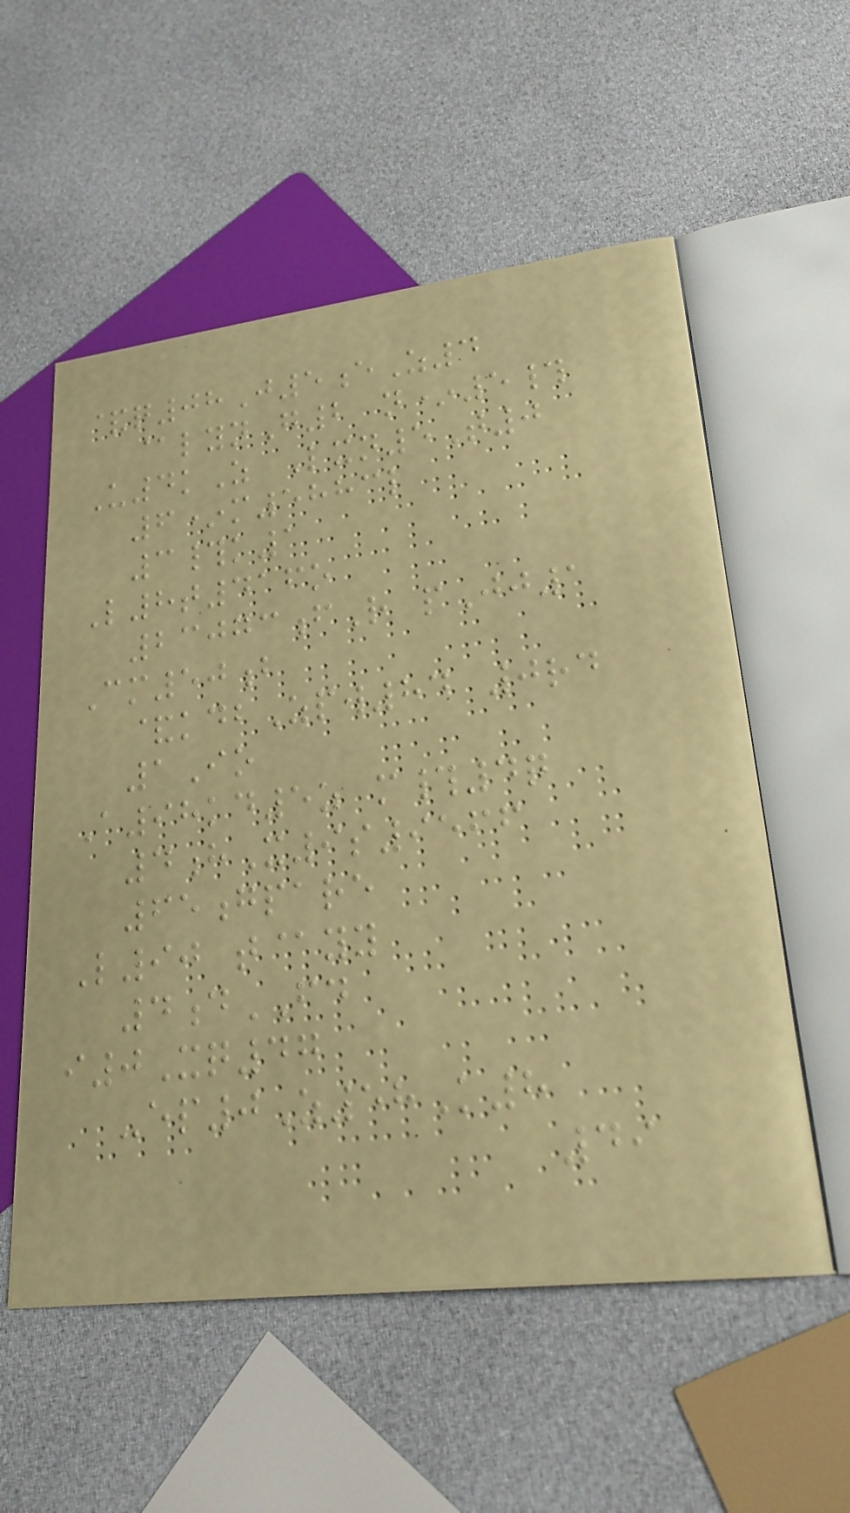&q08J5eZ4
@lynG2 n*5#
U4kZ Lxn5T0
6*m5883l
3#k1
L8t416o
23073fR pJj1
Cm50b
&kdbZpw84 0rd
1Io
A98kd5z m#4q
4hX9s9566
65gpare
L90 t@yy
4dFD
i0Xq47
-ep0Z58K8
49
